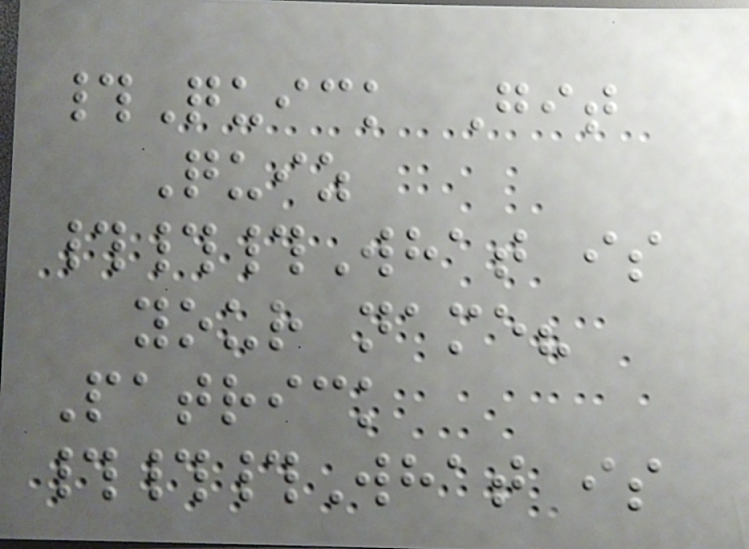#Quick Git
Quiz
###What is
your name?
Patrick
###What is
